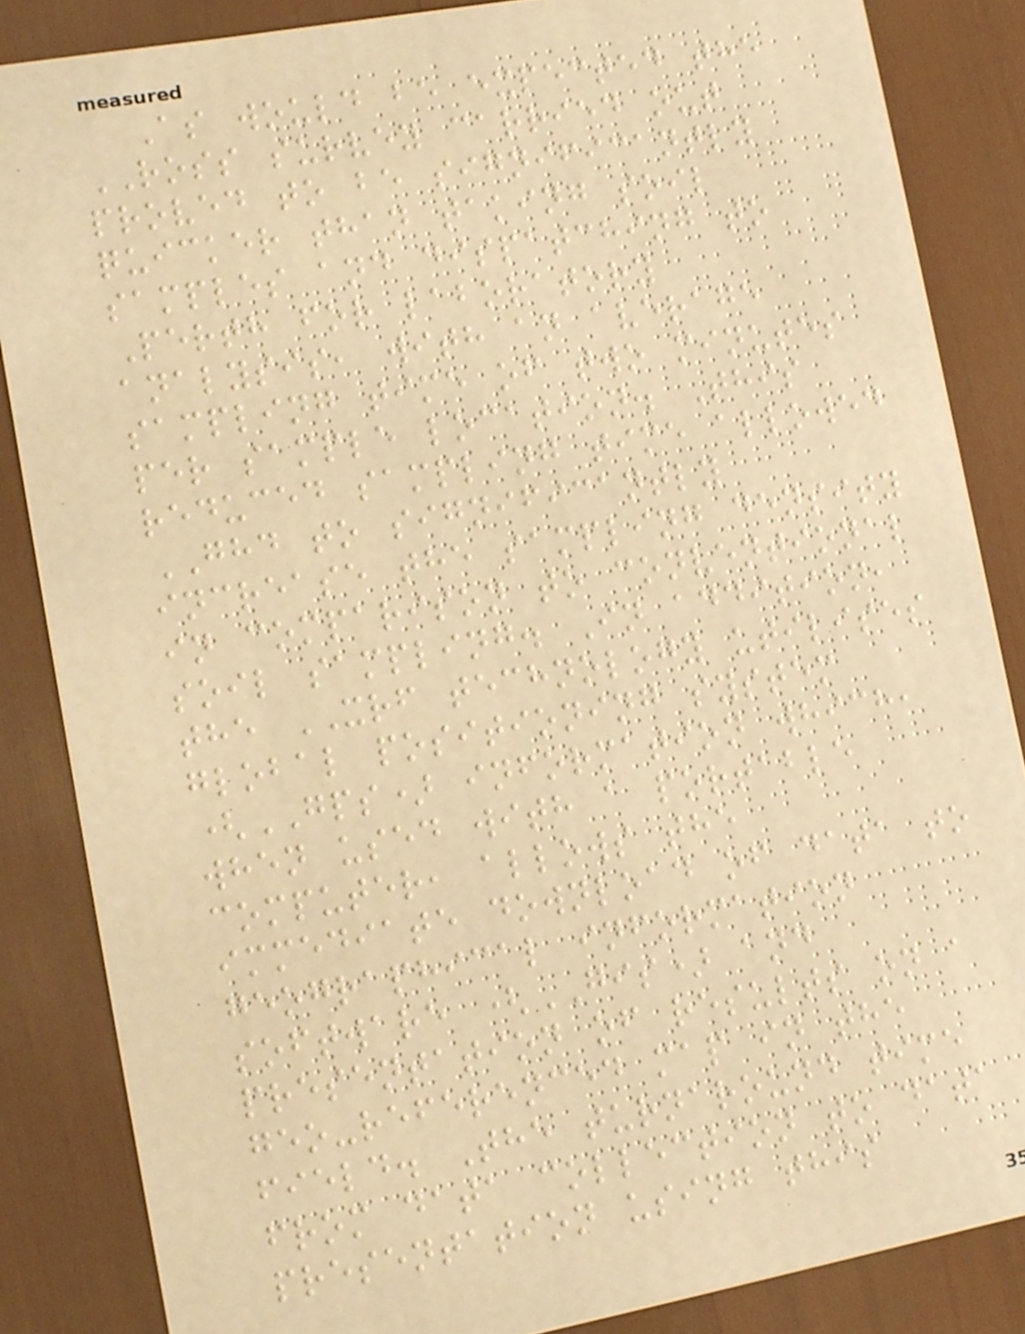As would be expected the
ROSS survey carried out
proved to be significantly
quicker than taking soil
samples and dispatching to
Perth for laboratory
analysis, with an average
sampling time of two minutes
per sample location. This
reduced sampling time allowed
GHD to significantly
increase the sampling density
in comparison to conventional
soil sampling. In addition,
the XRF technology utilises
global positioning system
(GPS) information which,
when used with a portable
computer, allows the
immediate download of data to
geographical information
software (GIS) and
presentation of results on a
geo-referenced map in the
field. The turnaround time
from data collection to data
presentation using this
